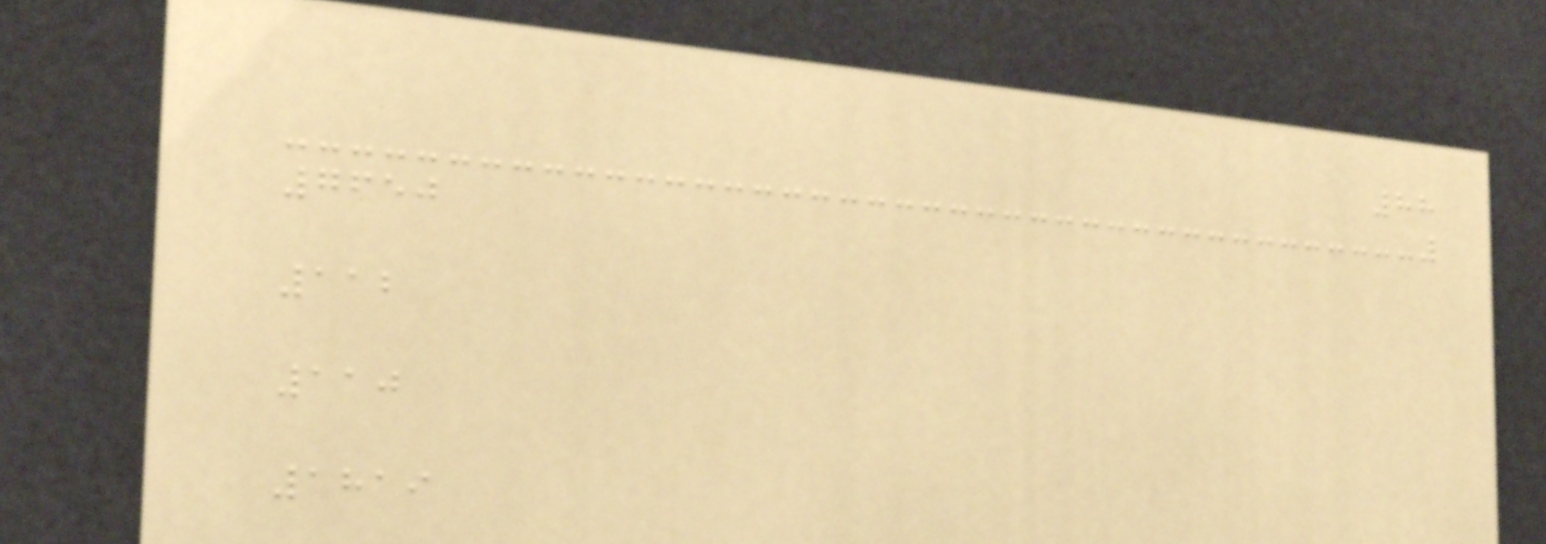88
7650
112
110
1819
